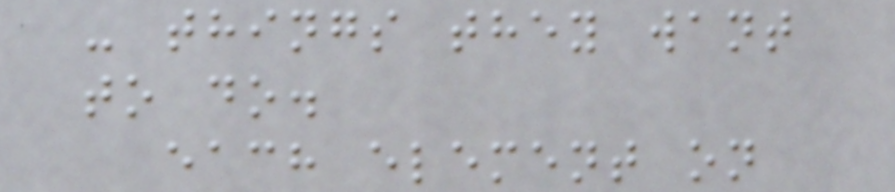- things they want
to do.
each element on
